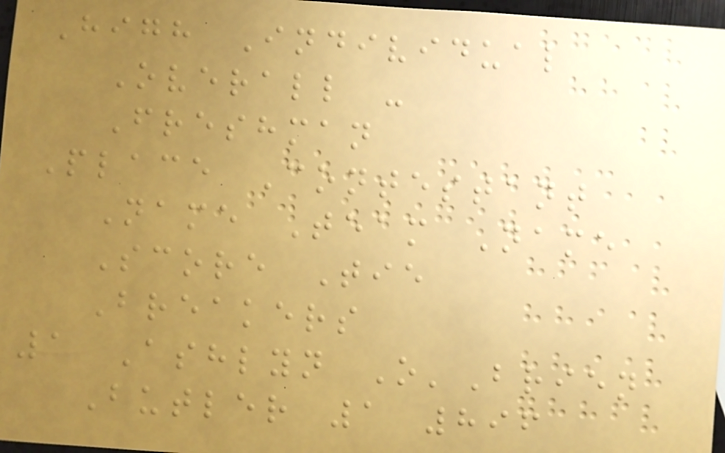High Individual
Overall -
Freshman
Place Contestant
Name Team Name
Score Tie
Breakers
1 Ashlyn O'Brien
Butler 1 896
